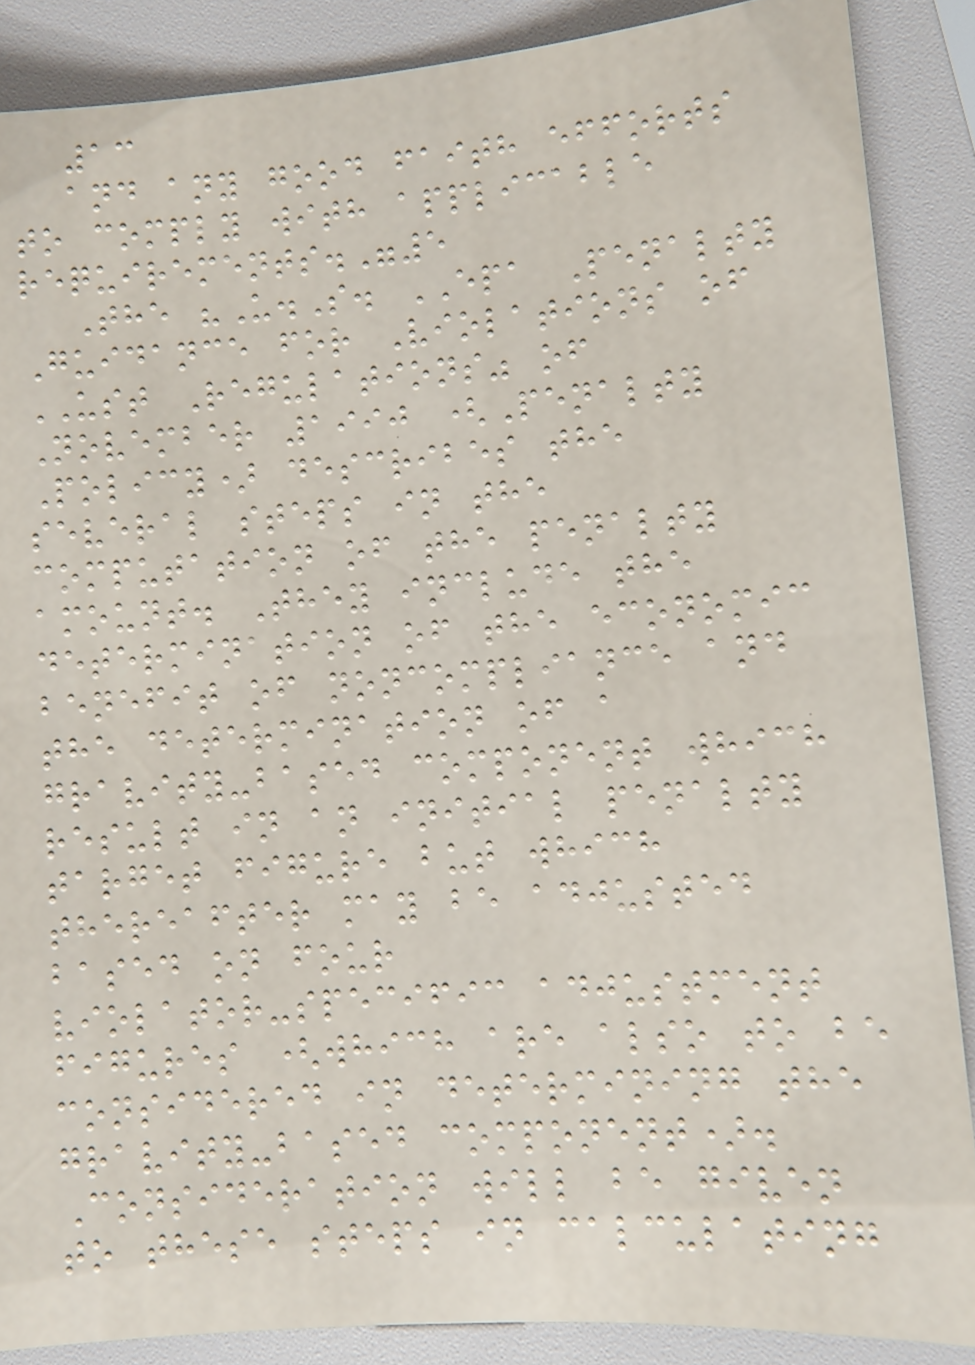13
and any good faith efforts
to comply with applicable
requirements."5
The "U.S. EPA Penalty
Guidance for Violations of
UST Regulations" of
November 1990 (Penalty
Policy) describes the
several steps in the
computation of the penalty
amount. They include the
determination of the economic
benefit of noncompliance and
the determination of a
gravity-based component which
result in an initial penalty
target figure but which
thereafter may be adjusted
based on four
violator-specific adjustment
figures (which are also to be
considered in determining the
gravity-based component).
Consideration will be given
to these steps in calculating
